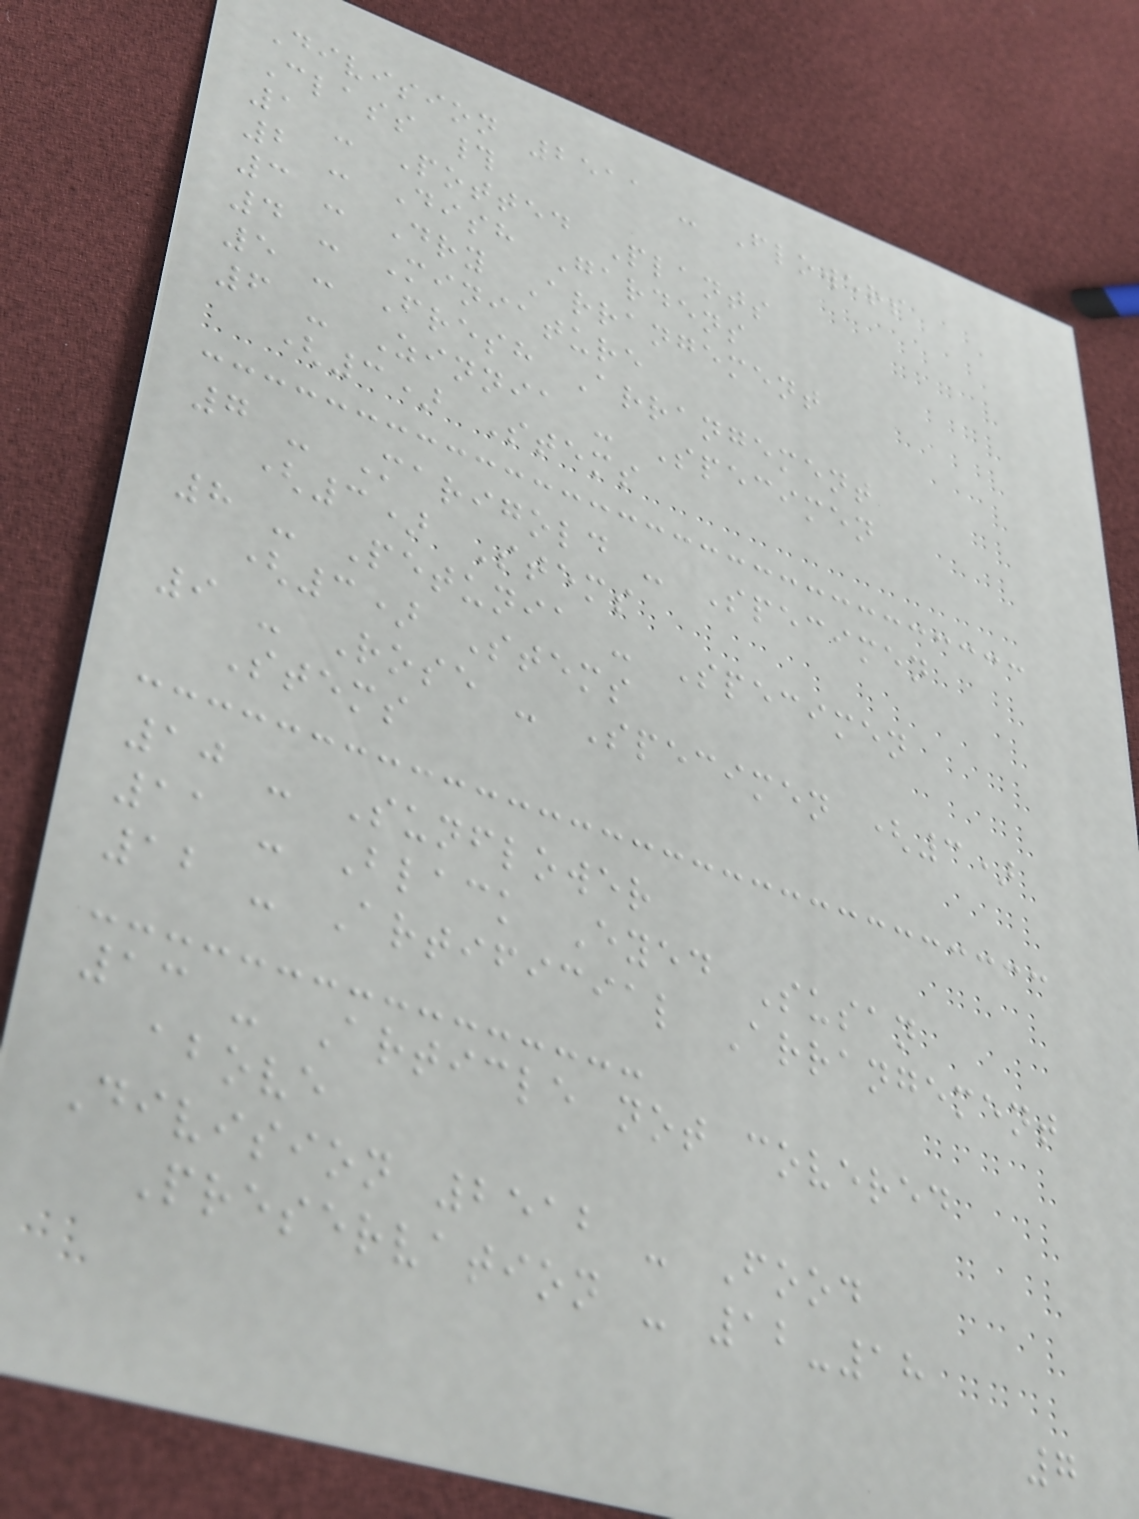Division 2511 - Flowers
Class #
1 - Potted Plants
2 - Dish Gardens
3 - Dry Arrangement
4 - Miniature
5 - Fresh Arrangement
6 - Zinnia - Specimen
(3) Stems
7 - Marigold - Specimen
(3) Stems
8 - Petunia - Specimen
(3) Stems
9 - Rose - Specimen (3)
Stems
10 - Sunflower
11 - Black Eyed Susan
12 - Artificial Arrangement
13 - Article not covered
above
Division 2512 - Food
Preservation - 12-18
7
